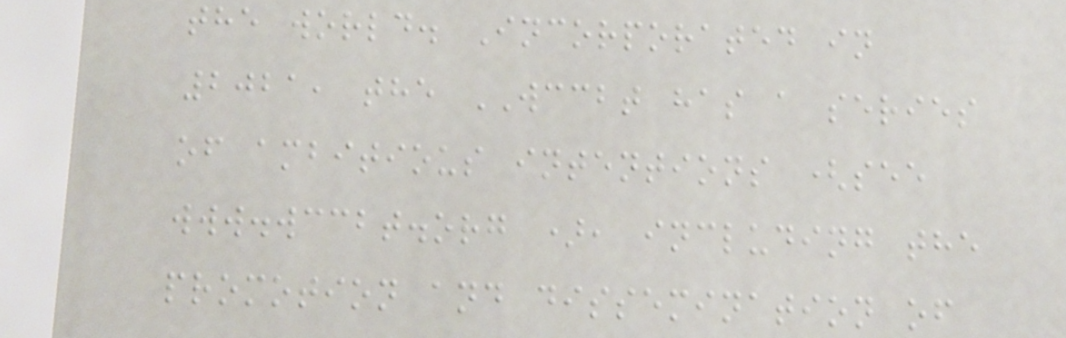the world. Incorporated in
2021, the WCCBT has a series
of ambitious intentions (see
www.wccbt.org ), including the
promotion and dissemination of
